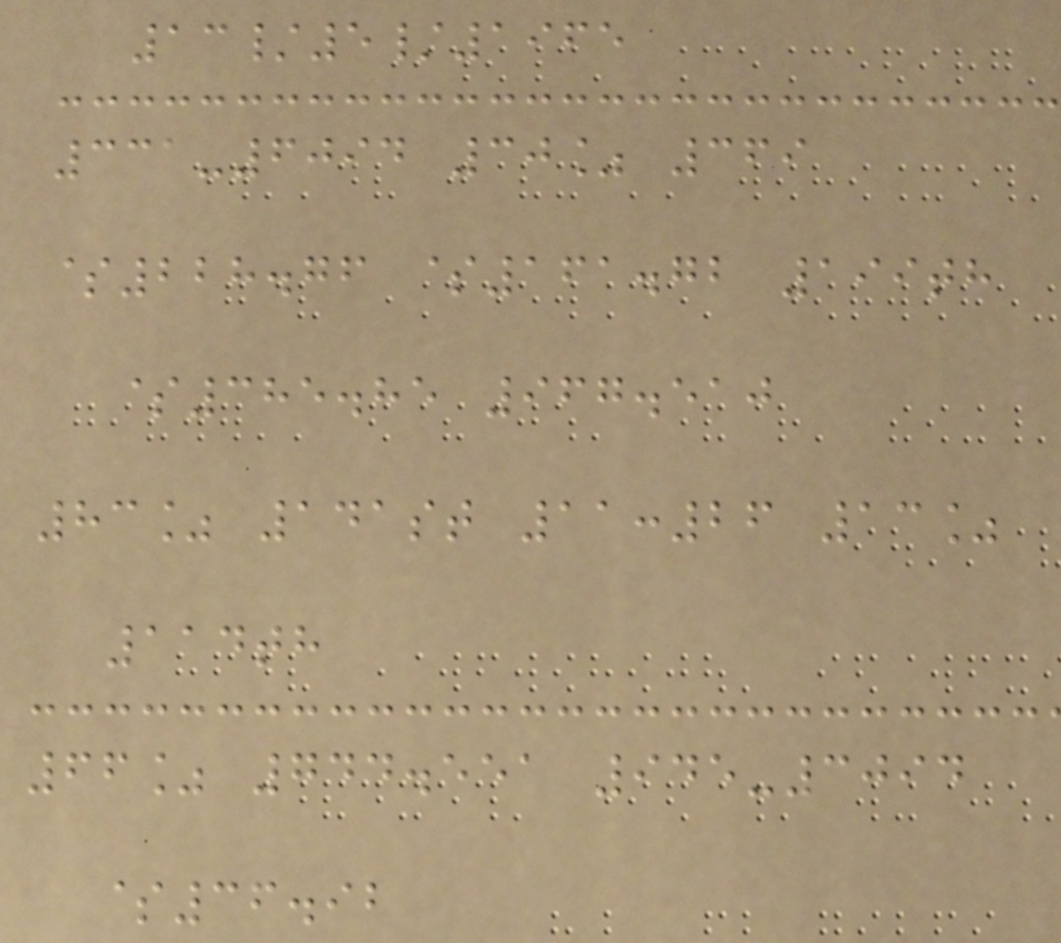13/5/1965
331-6094 30% 369
$228.76 $161.72 199th
$385.85 967.510
83% 141st 11:26 13%
114th
66% 744.551 945-3094
$36.92
